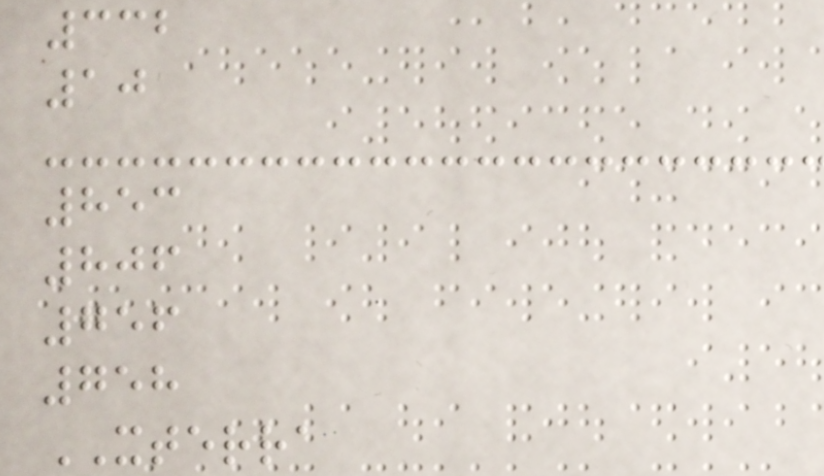332
10
853
806
756
758
XTERRA
